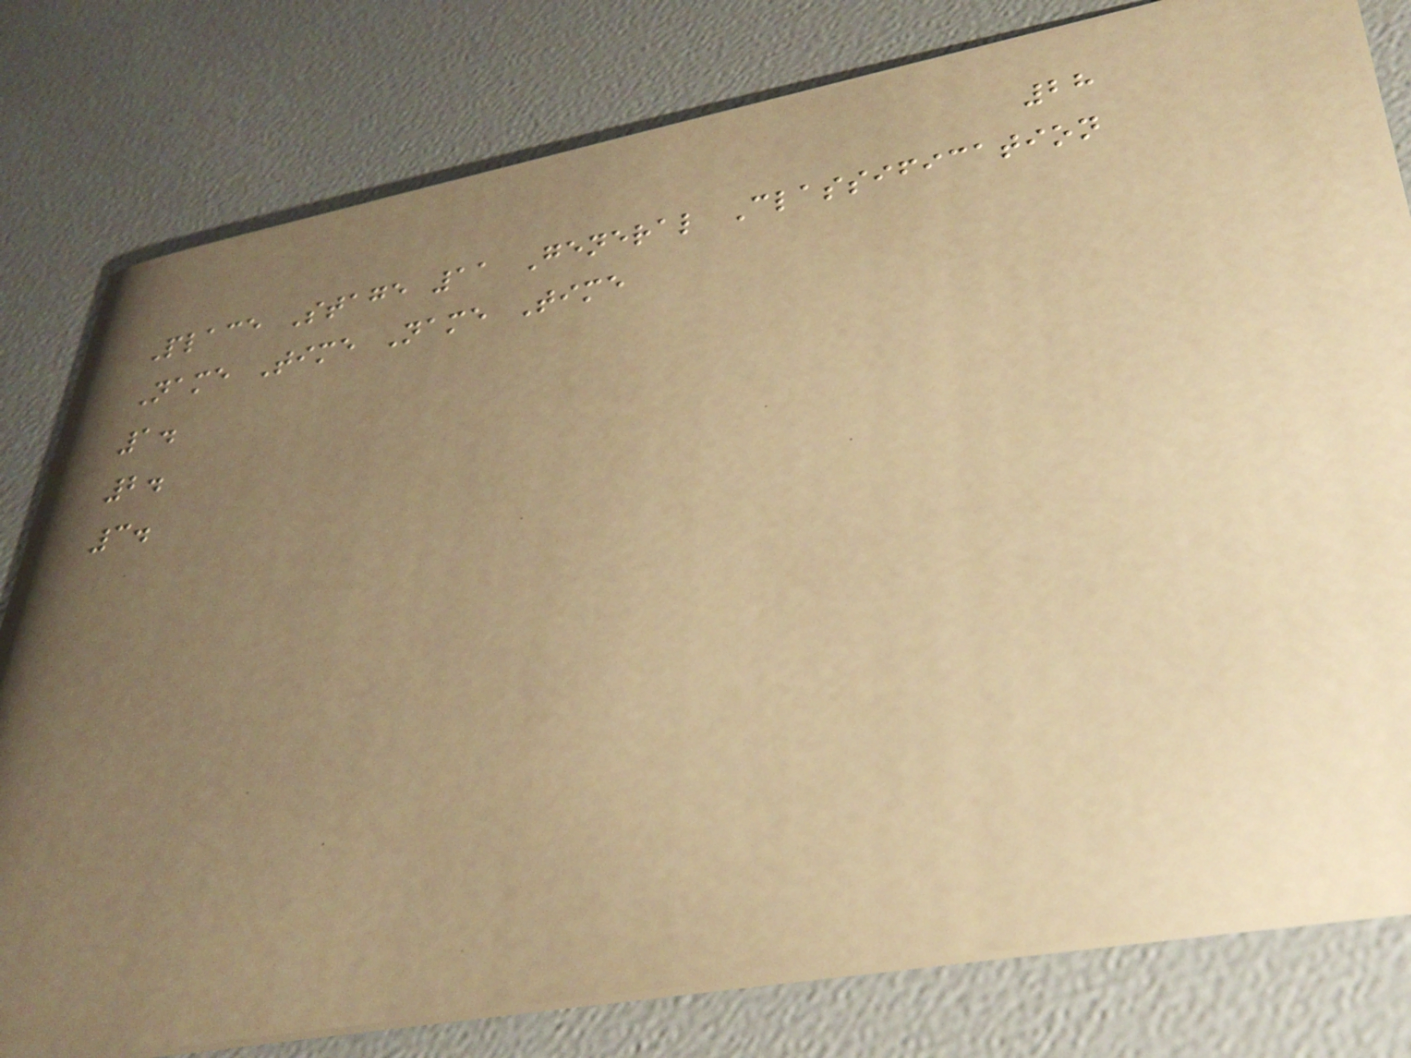28
Place Stage 11 General Classification
Name Time Name Time
1.
2.
3.
